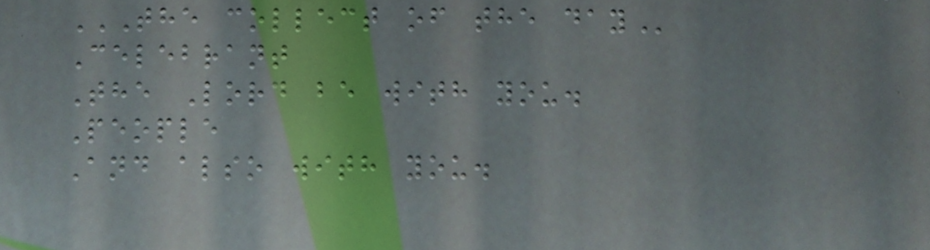THE COLLECT OF THE DAY
Celebrant
The Lord be with you.
People
And also with you.
